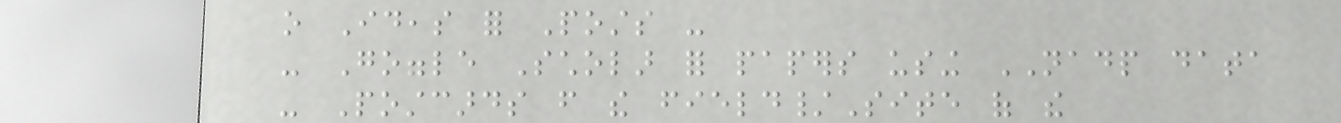o Ideas for Posts -
- Goggle Scholar for papers using NADP data
- Postcards from the field/Site of the
